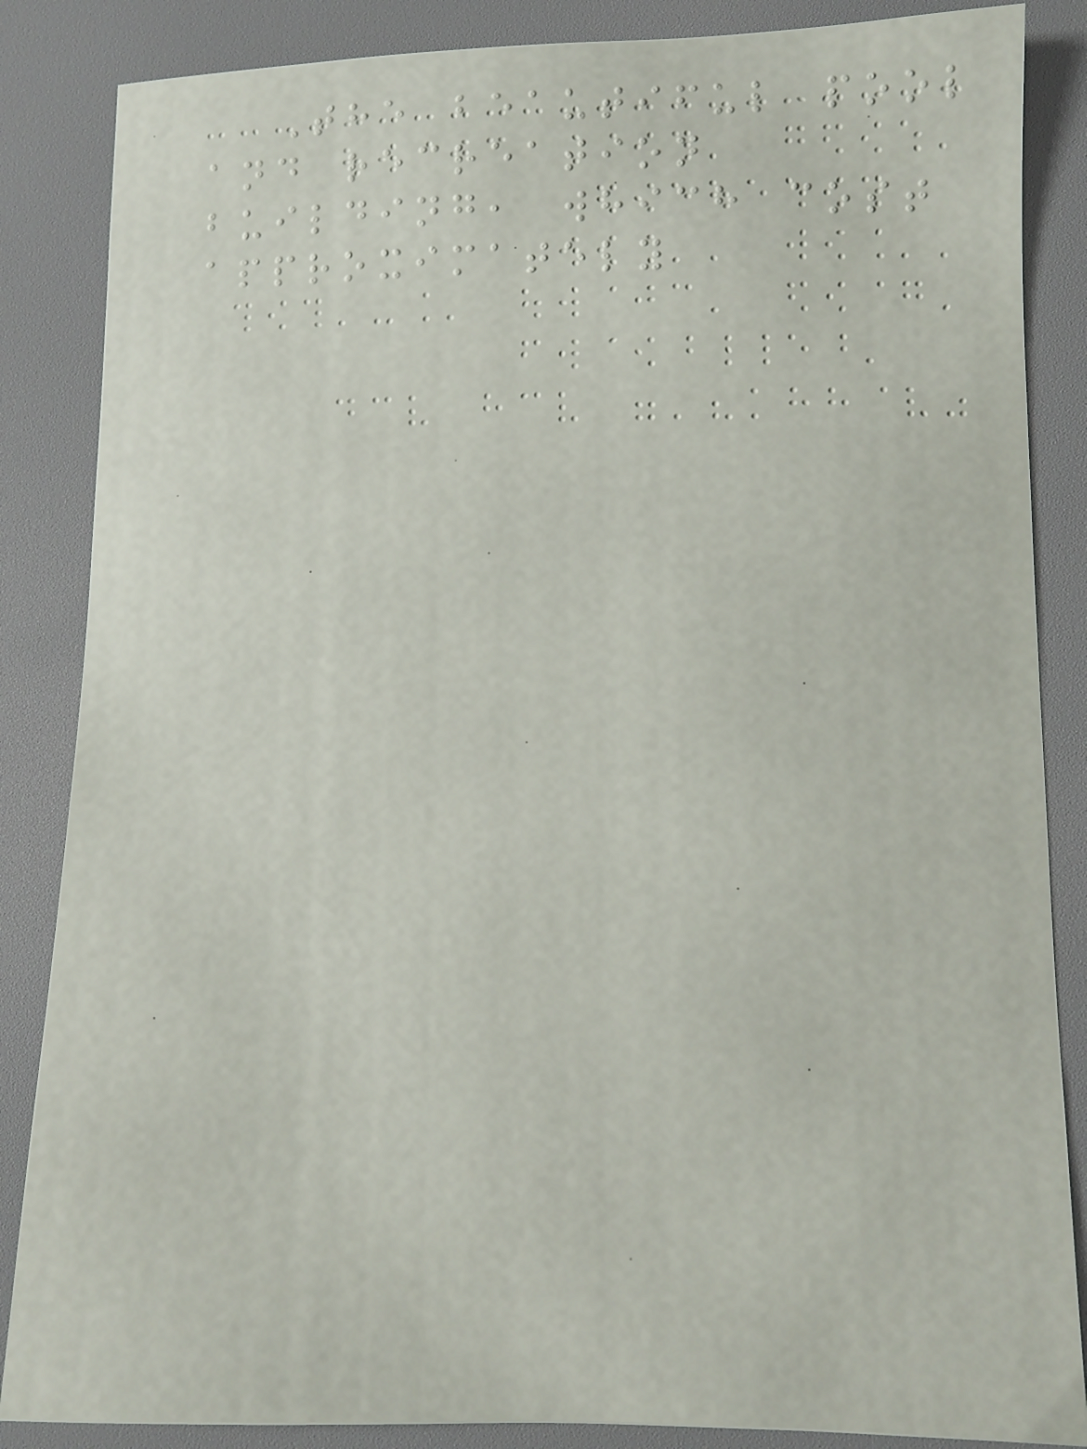The beautiful pool
and recreation
building, which cost
approximately
